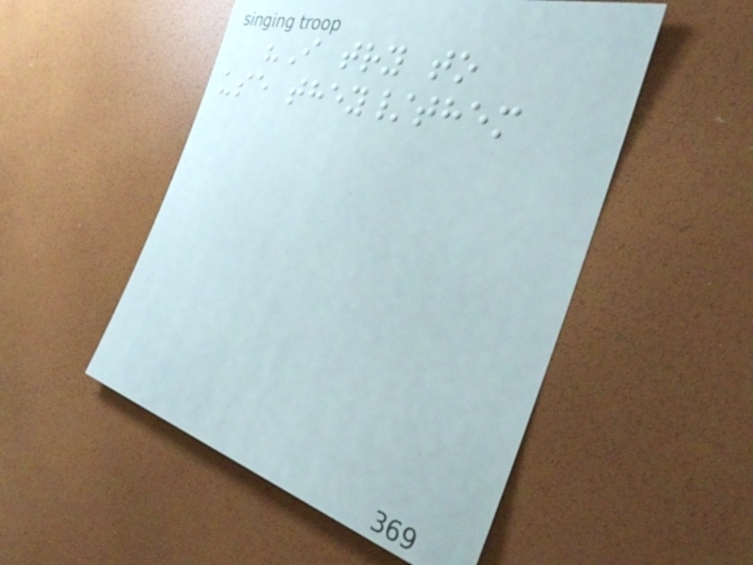"I try to
use they/them
